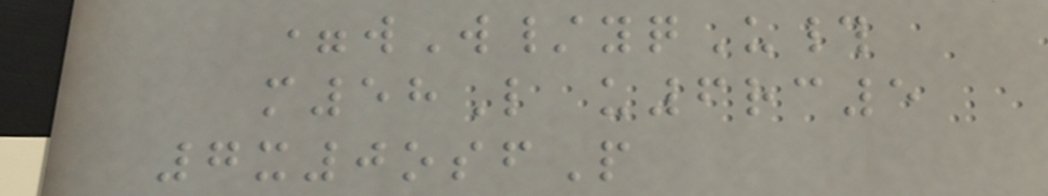=wW/yqU#
m58L u6rc5
7x0osfP
